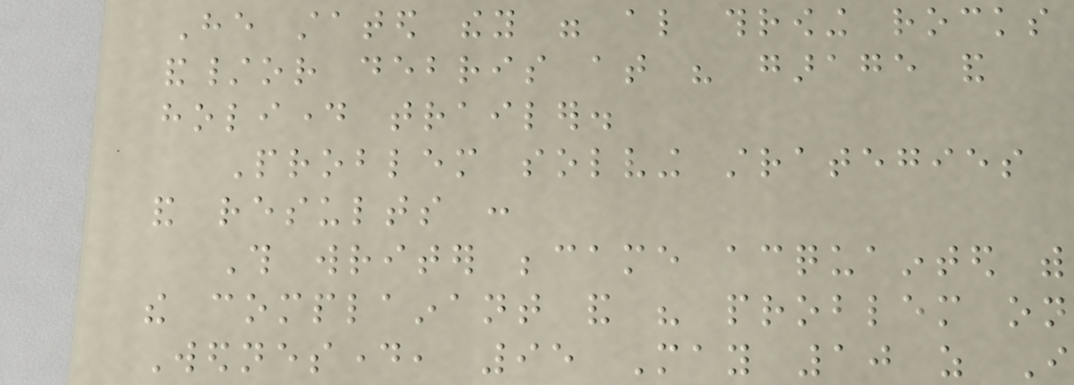He stated they were also throwing rocks
and/or debris at his garage and
holiday trailer.
Problem solving strategies
and results :
This writer became acquainted with
the complainant and his problem on
Wednesday, 95 May 10 as I
